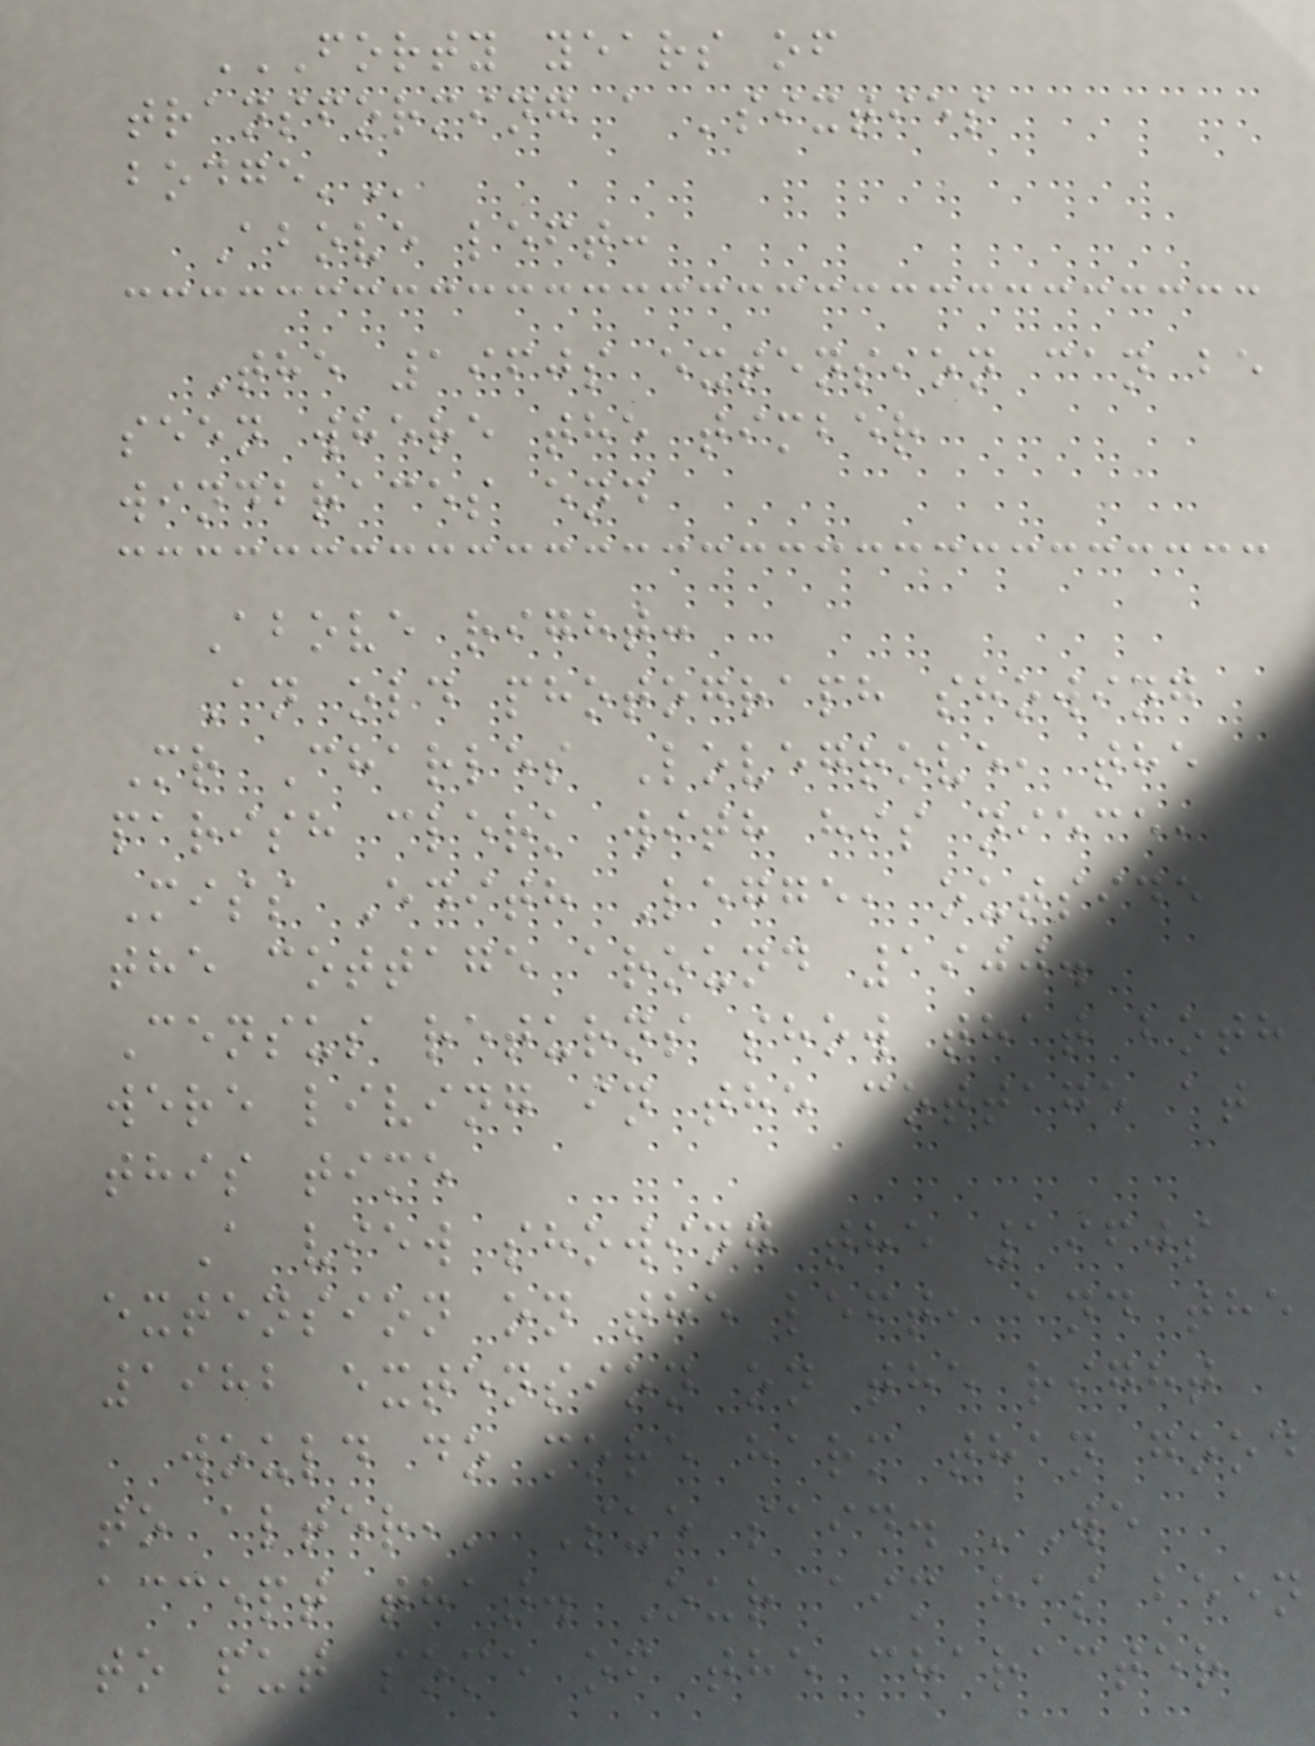FORTY YEARS OF
TRANSFORMING A 'SIXTIES
BODGE'
Above left:
The 1960s extension can be
seen where the timber
windbraces end
Above right:
An old photograph showing
Mr Charles Lovegrove, the
parish clerk with his niece,
Miss Edith Legge, outside
the cottage around 1900.
Census returns show that both
were living in the cottage at
this time
A view showing the 1960s
extension on the left, and the
1982 extension on the right
would do more harm than good
to alter,' Sue said. 'We
accept that. Our aim has been
to put some of the character
